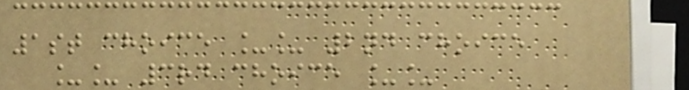1st choice __ 2nd choice
__ 3rd choice __
